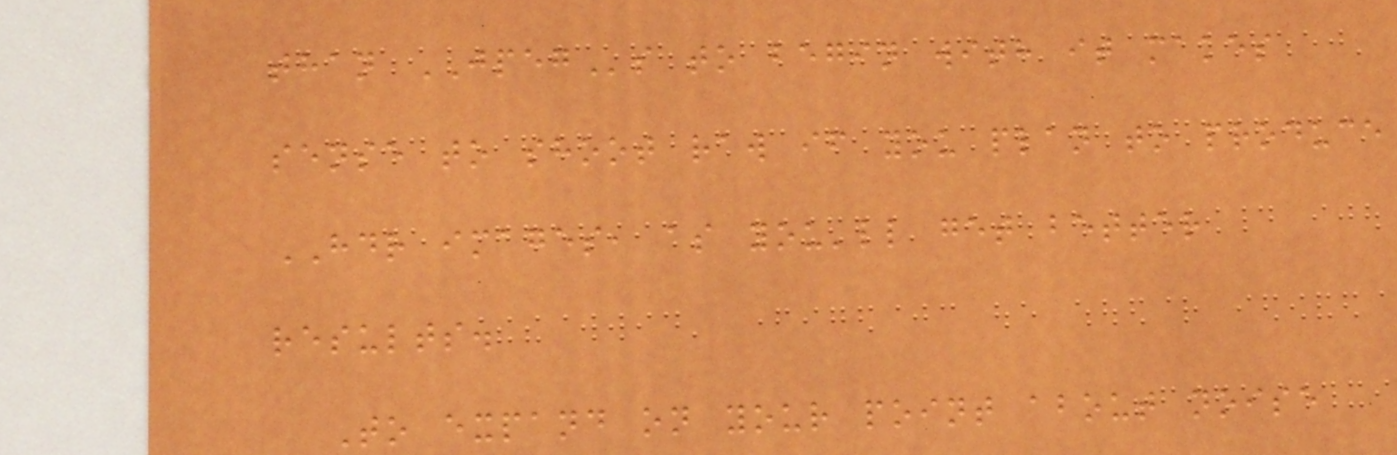than JPEGs to begin with it makes
sense to shoot raw if you plan to produce
HDR images, as you'll get better
results.
To expand on your point about noise
